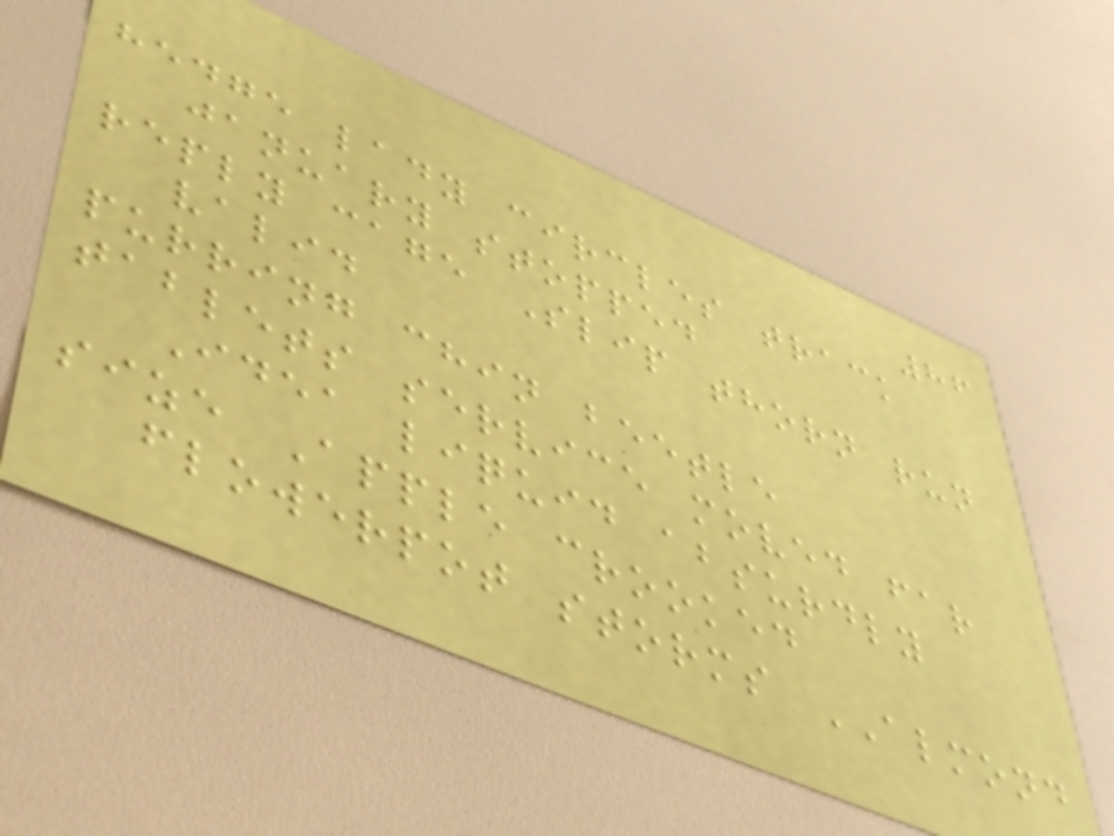86
hedge lady circles track
january stopped
reply cage Slip thorn run
valid
purring chin beetle
tablets service moved far
Idea liquid absurdly
size Apple crooked
flowerpot storms ALMOND
